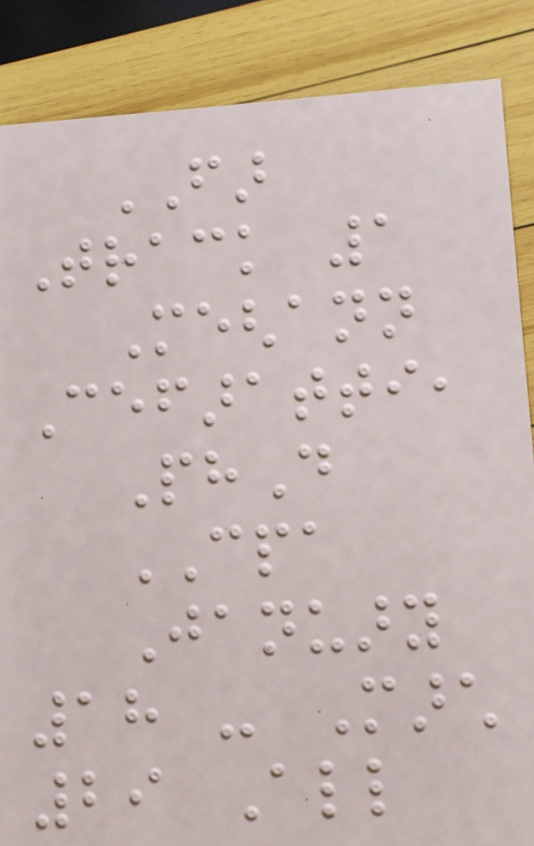FAR
Track 1
Meghann
Cefaratti,
PhD
CPA
January
18 - March
29 All
